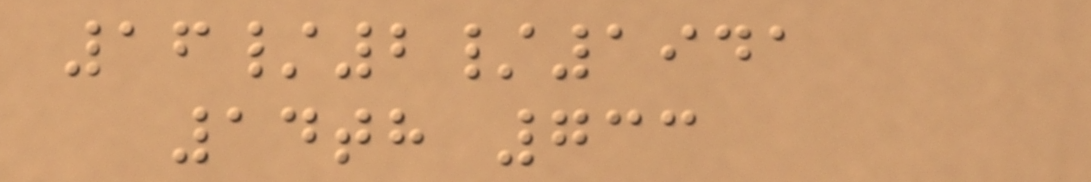16/2/1941
14th 733
